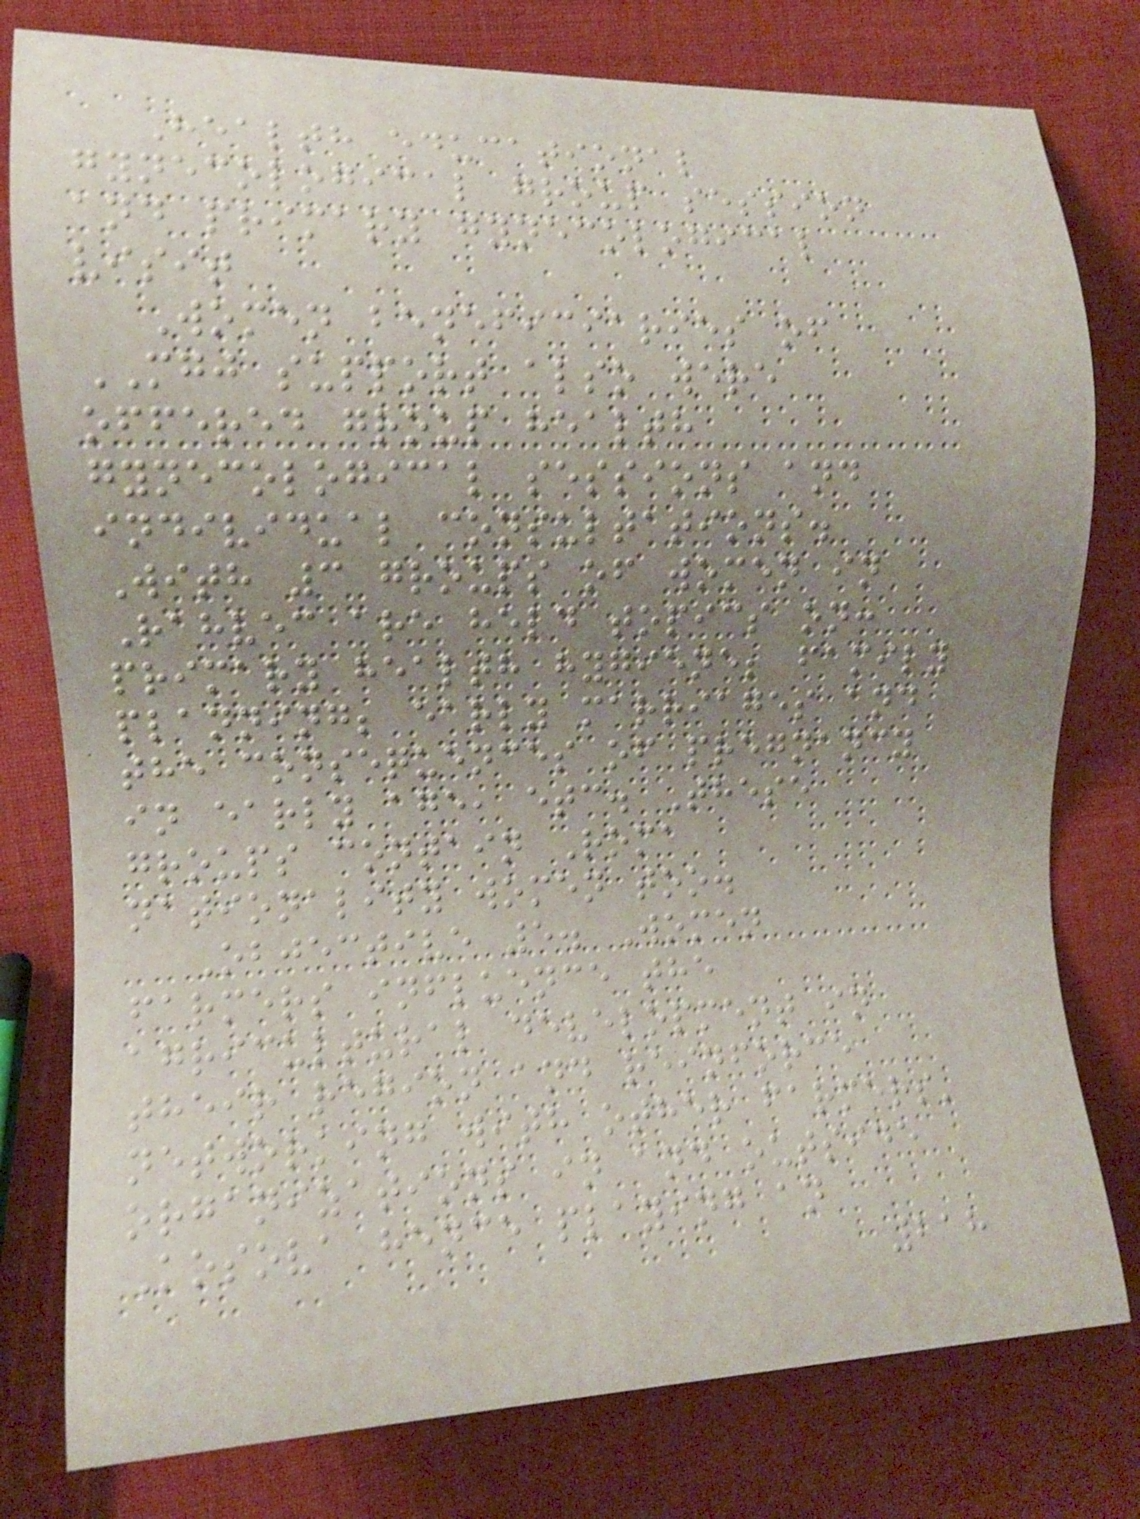Health educational
gynecological group session
and primary gynecological
visit
Women beneficiaries of
MGJ support also were
offered group health
gynecological sessions and
individual consultations.
With 3 groups of women in
Rahvec are held topics on:
primary health hygiene; family
planning; early marriages and
the consequences of pregnancy
in early age, etc. These
groups contain Roma
nationality women too.
Objective 5. Women
farmers influence the
agricultural development in
their region and reinforce
networking with other farmers'
organizations in and outside
Kosova hence playing an
218
